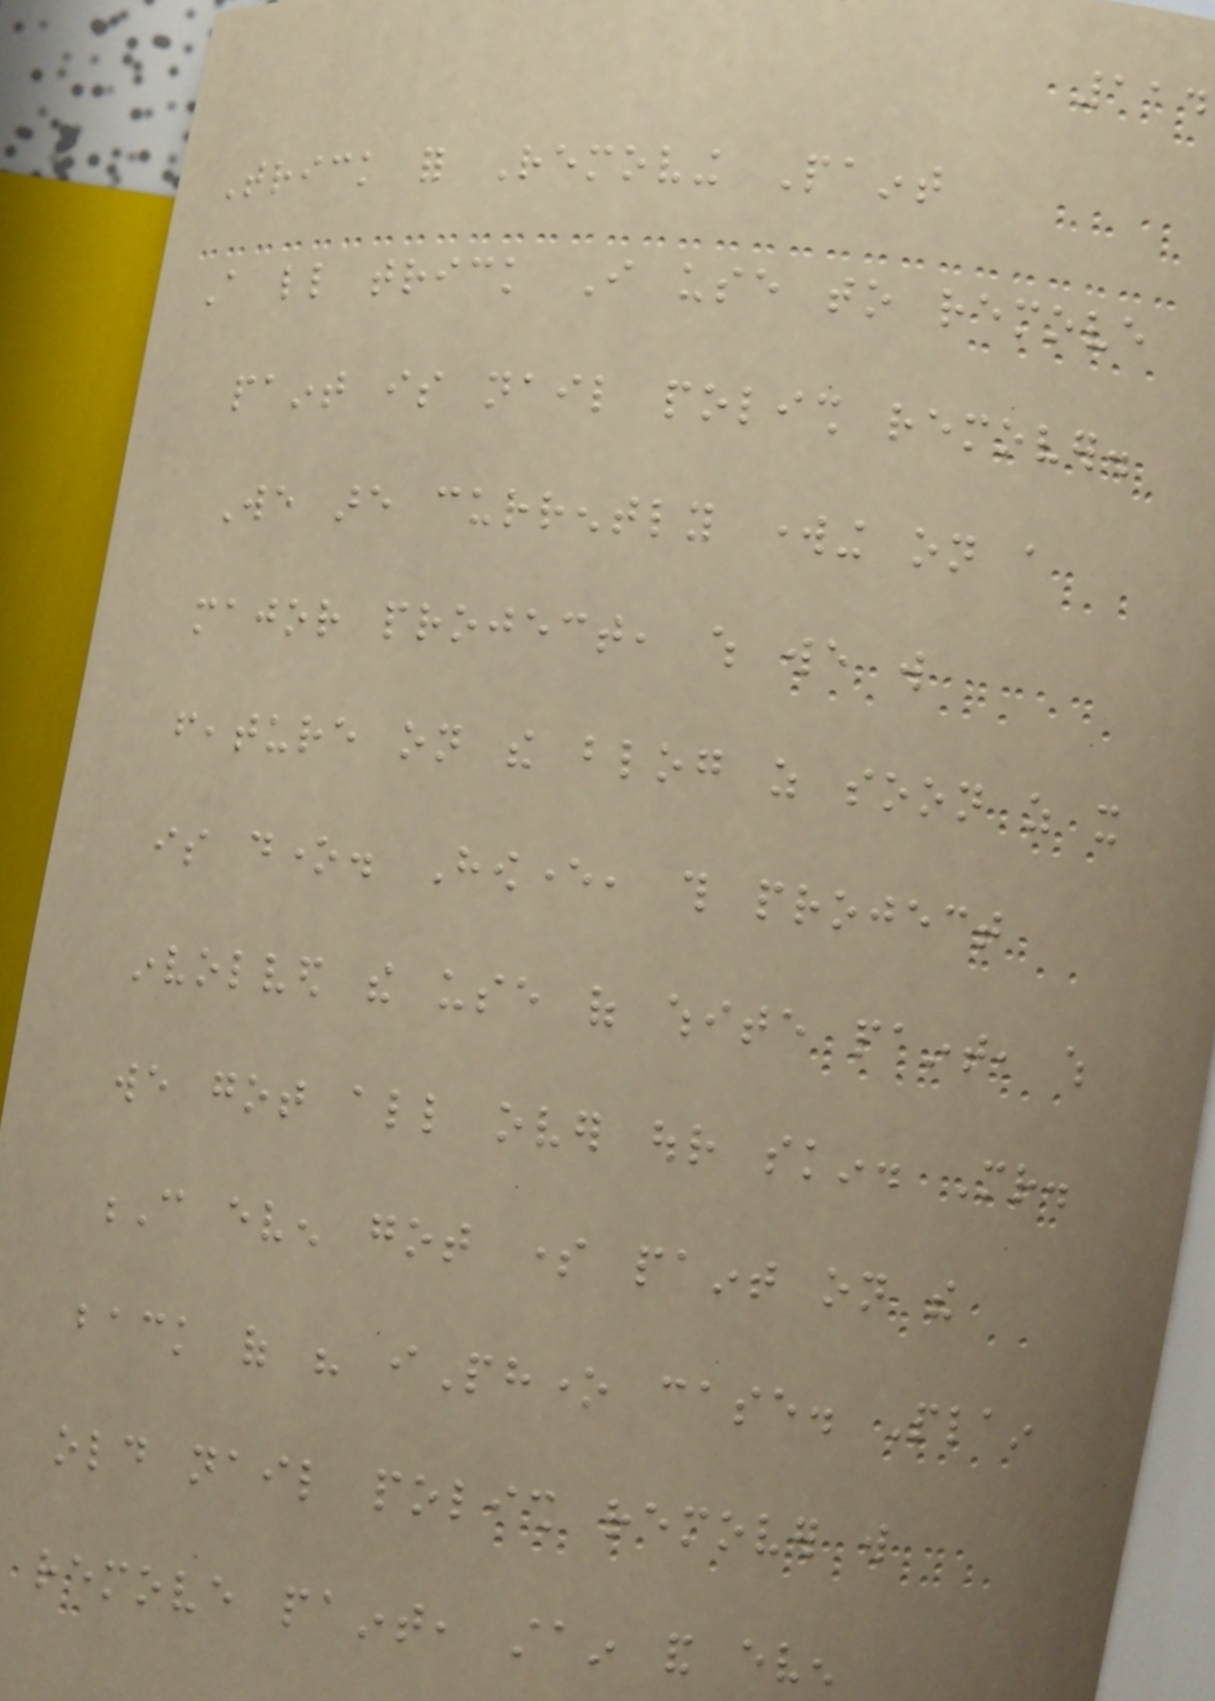114
Trick for Removing Paint
A little trick I use to remove
paint is nail polish remover.
We are currently working on a
major project, which we will
feature on the blog as soon as it
is done. However, this project
involved the use of white paint, which
we got all over our skin. Mr.
C even got some paint on the
back of his iPhone case. Plain
old nail polish remover will
remove paint, stain and even
